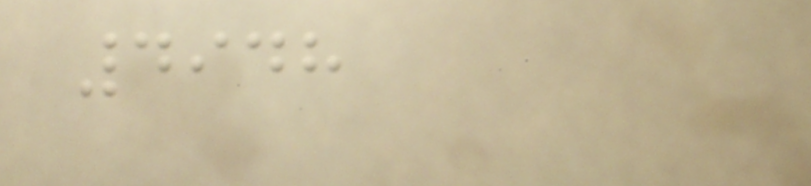4948
